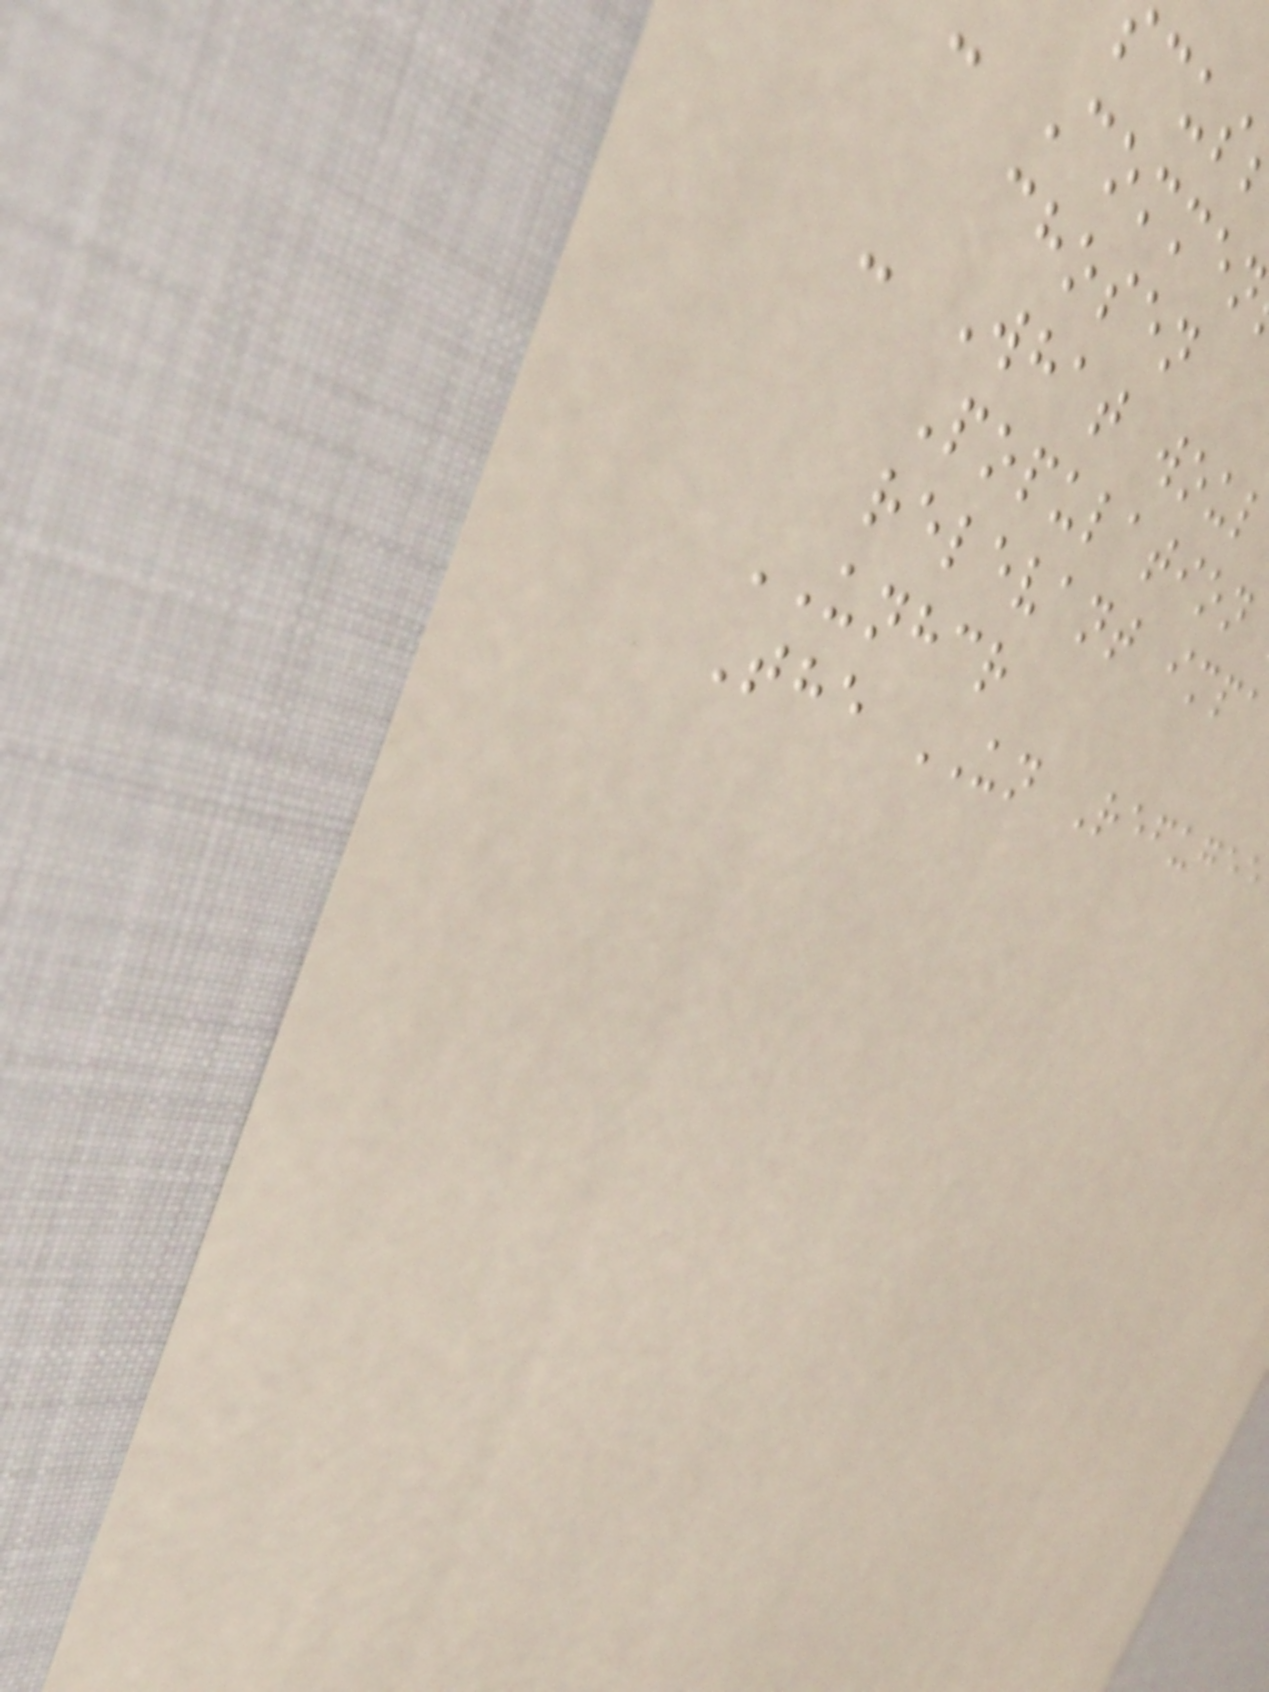Commen
chosen
- What woul
Population
relevant impa
UNHCR
The UN Refugee
